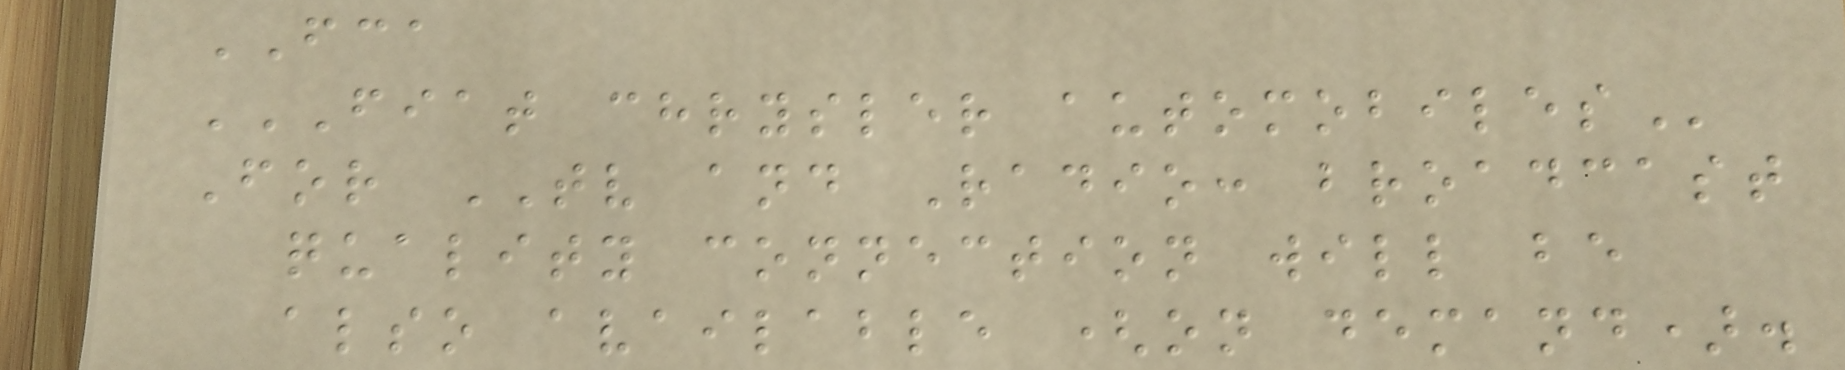FCA
FIAT CHRYSLER AUTOMOBILES
For TV and Radio: broadcast
quality connection will be
also available (on demand).
